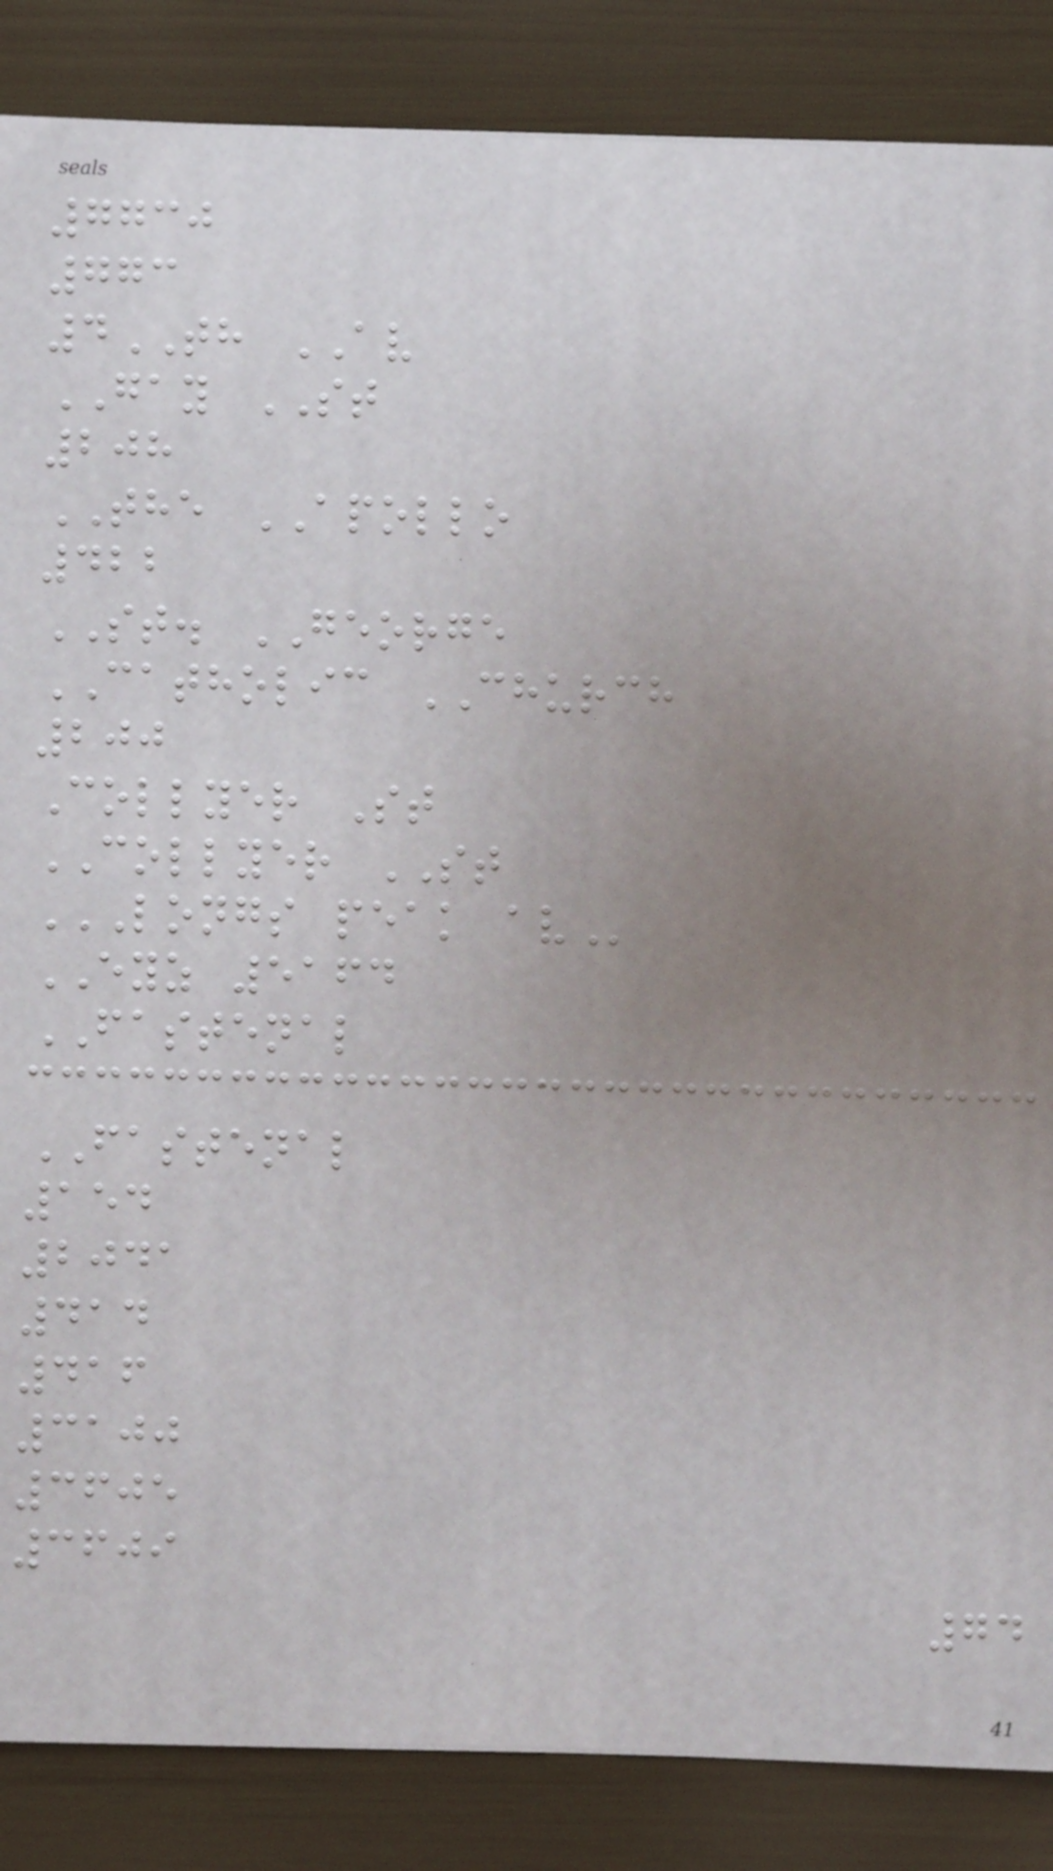7730
773
4TH AV
GAY ST
208
THE APOLLO
422
ST. GEORGE
CATHOLIC CHURCH
200
Collyer St
COLLYER ST
LONGS PEAK AV
EYZ 5164
FASTENAL
FASTENAL
154
2041
414
416
3100
3605
3609
74
